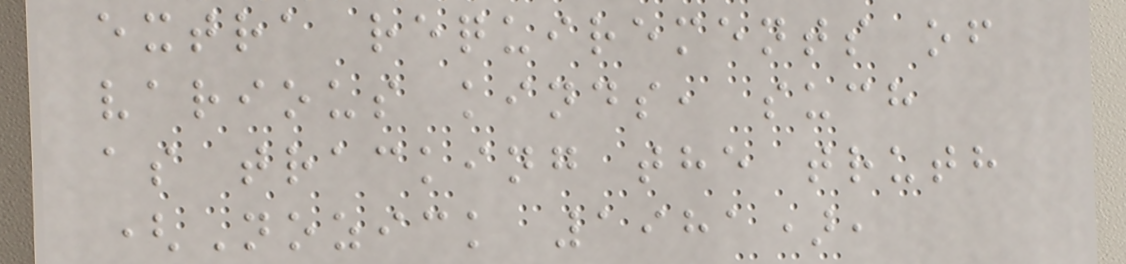extra requirements of
various kinds, such
as tracking the truth
(Nozick 1981),
